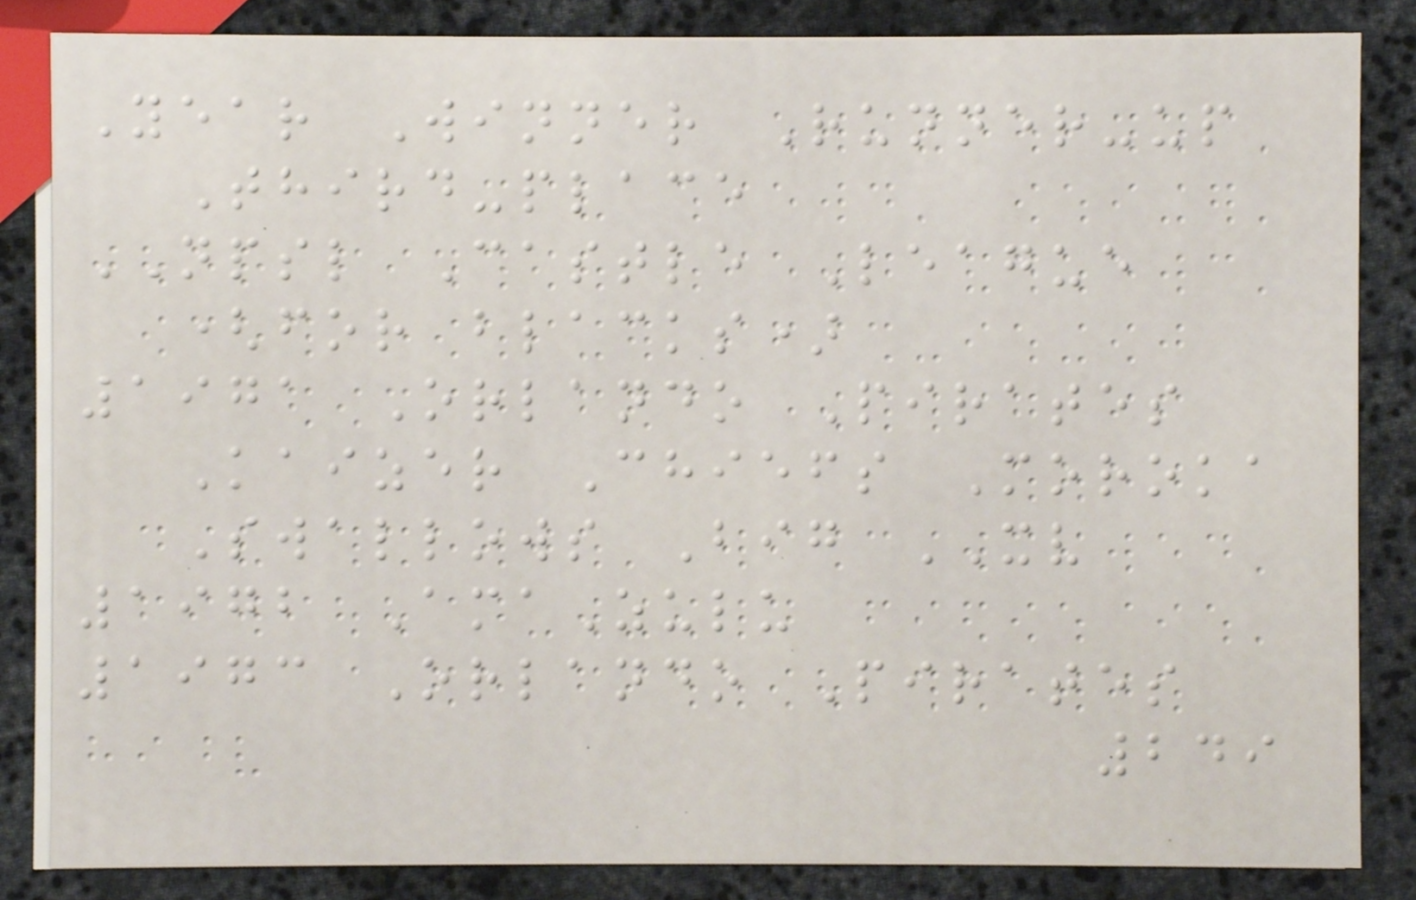Year Winner Runner-up
Third-place
NPSL Castle League
(for blacks)
1971 Orlando Pirates
Kaizer Chiefs Moroka
Swallows Big XV
1972 AmaZulu
1973 Orlando Pirates
249
